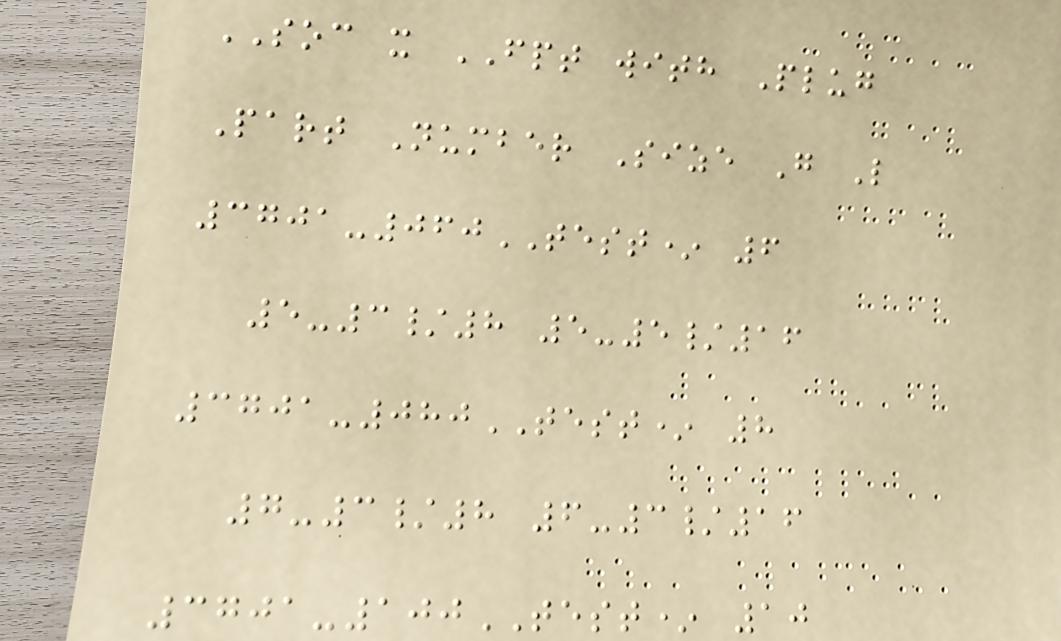SOC x FPT with Plug
Part Number Size G L
3701-060TEST* 6
5-3/8 5-5/16
3701-080TEST* 8
7-3/8 6-3/16
3701-100TEST* 10
